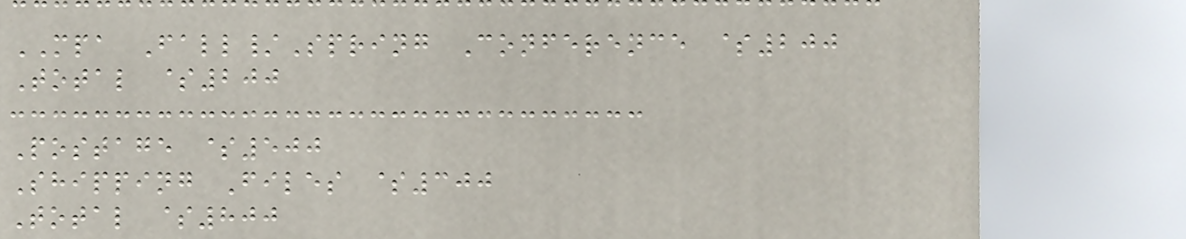MPA Fall/Spring Conference $200
Total $200
Postage $500
Shipping Files $300
Total $800
